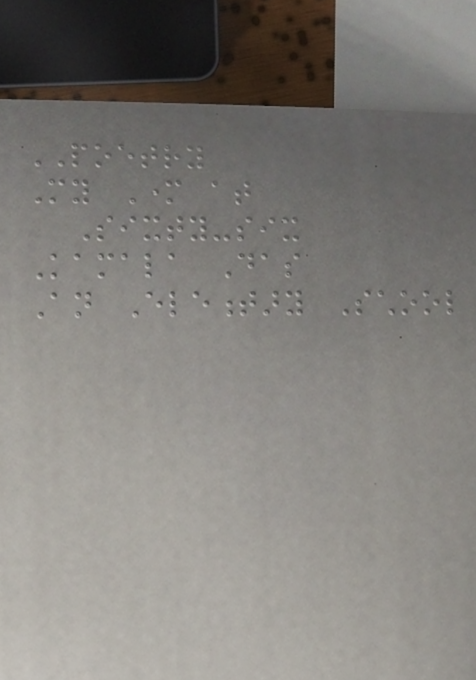POETRY
My Mother at
Sixty-six
Kamala Das
An Elementary School
